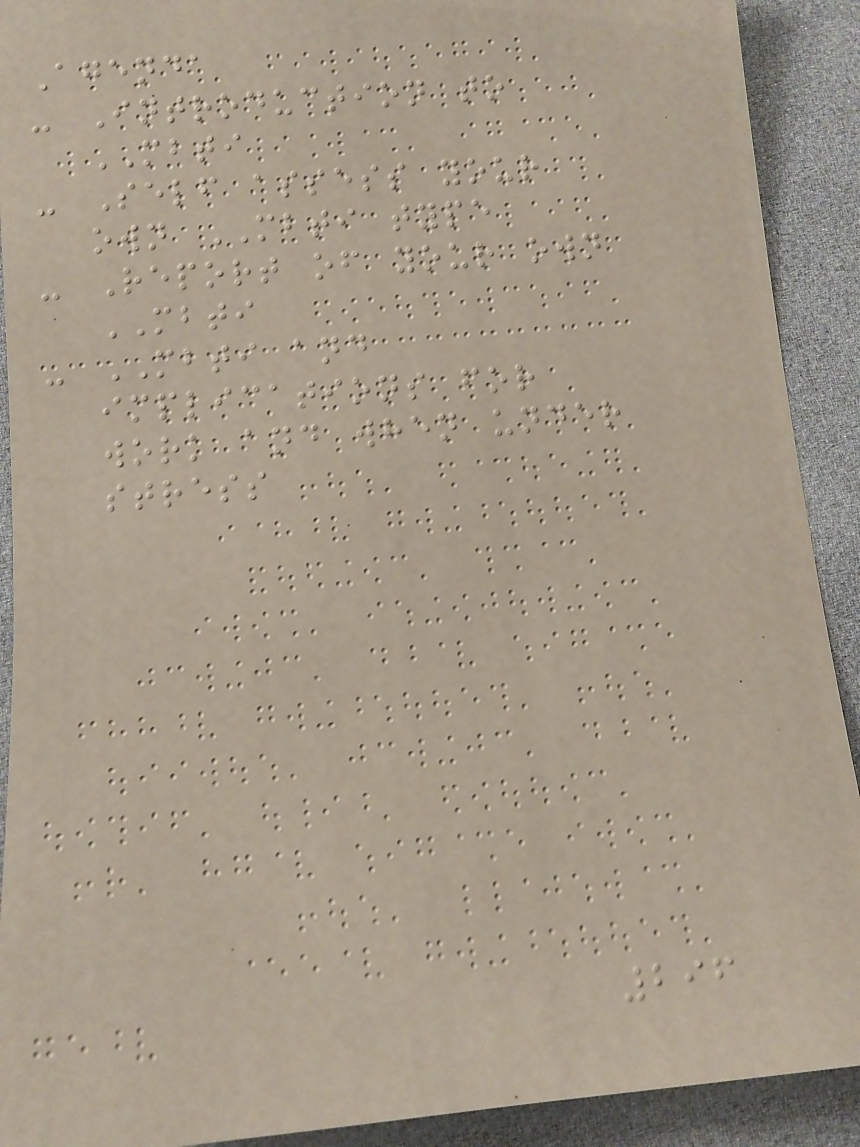Agenda
- Introduction to
MBTI
- Self assess your
own MBTI type
- Report of your own
MBTI
- MBTI and
implications for
work and when under
stress
296
